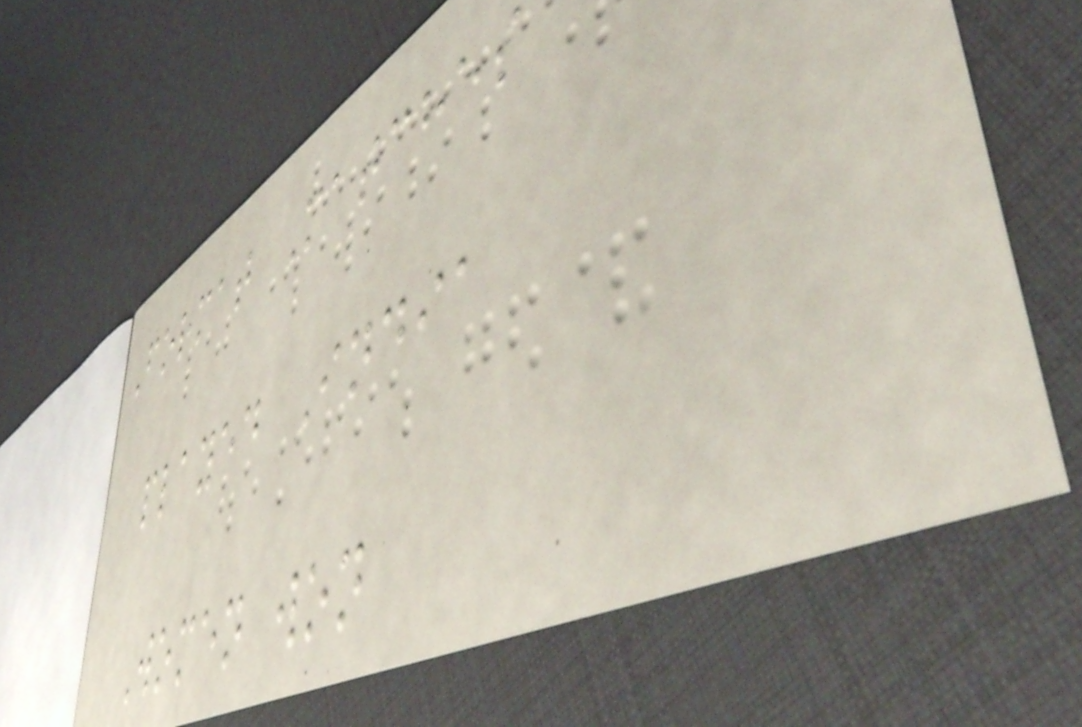Format Matches
played India
Women won
